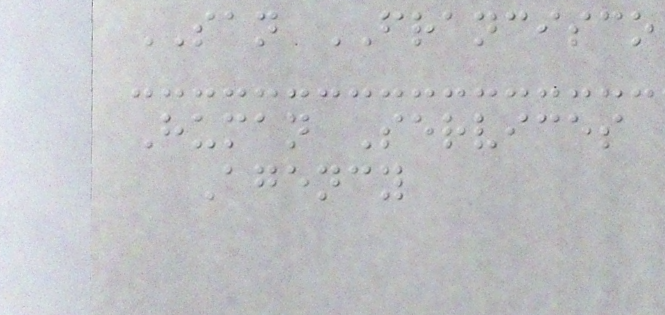SAN FRANCISCO
Human Services
Agency
